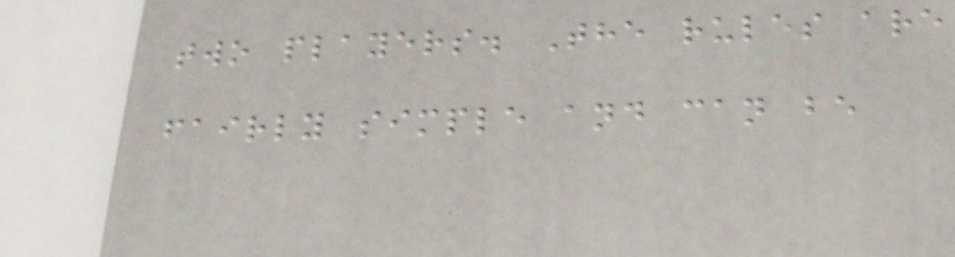two players. The rules are
fairly simple and can be
